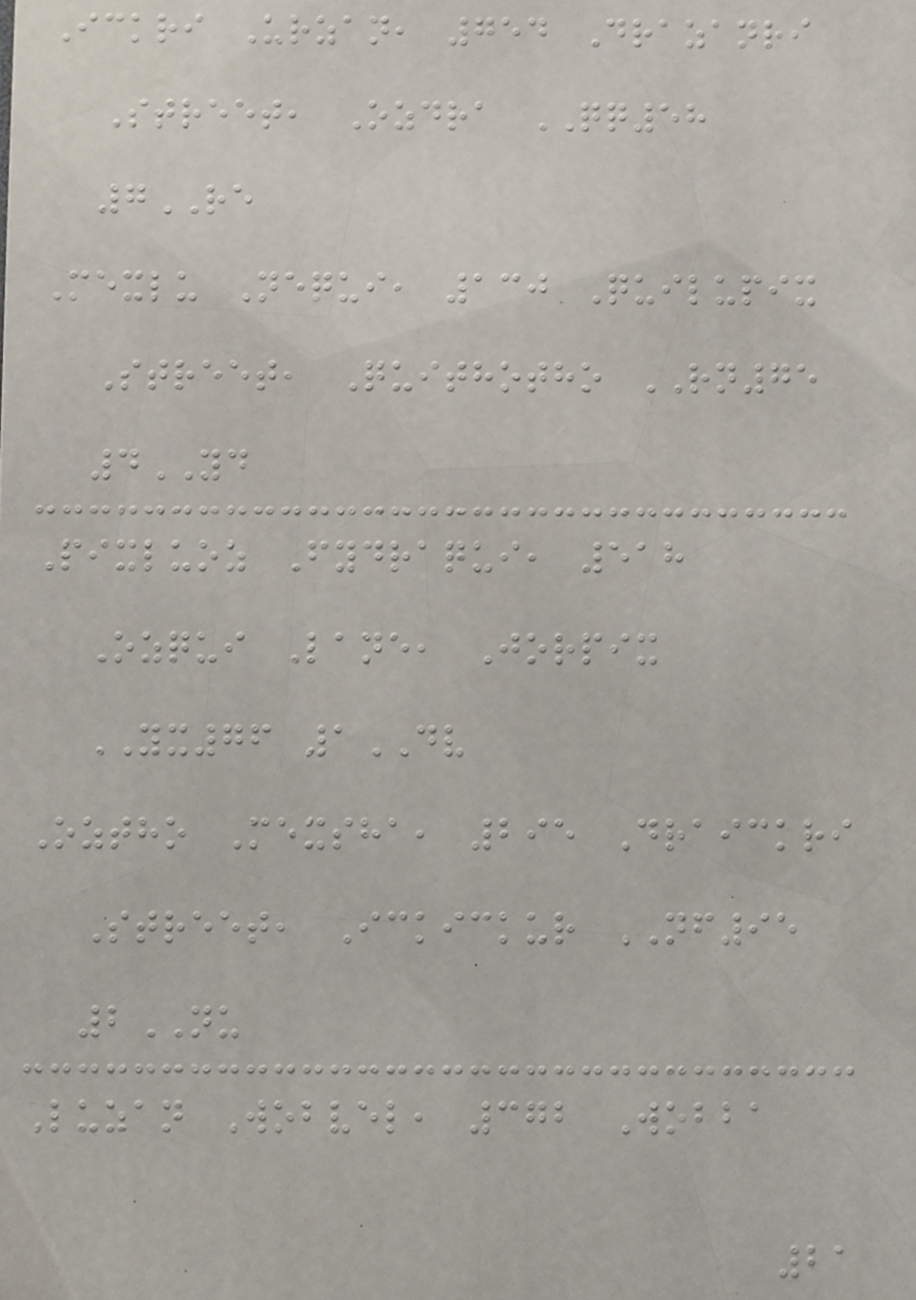Ickri Urzan, 754 Drazanri
Street, Ozdra QQ58
7RE
Mexlu Nequi, 130 Quilupix
Street, Quithotho RN75
4YD
Pixluoz Fydraqui, 518
Ozqui Lane, Jorpix
YX76 1DV
Oztho Mexsha, 295 Draickri
Street, Ickickur NF95
2NU
Luzan Wobvel, 372 Wobba
21
